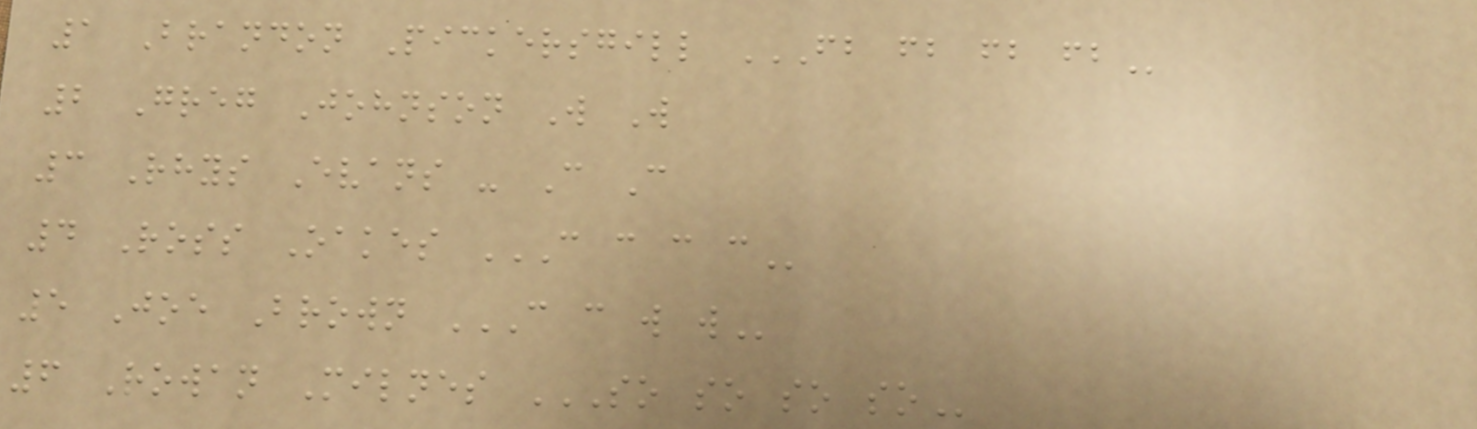1 Brandon Pickersgill FB FB FB FB
2 Greg Johnson W W
3 Rhys Evans - C C
4 Ross Oakes C C C C
5 Joe Brown C C W W
6 Rowan Milnes SO SO SO SO
